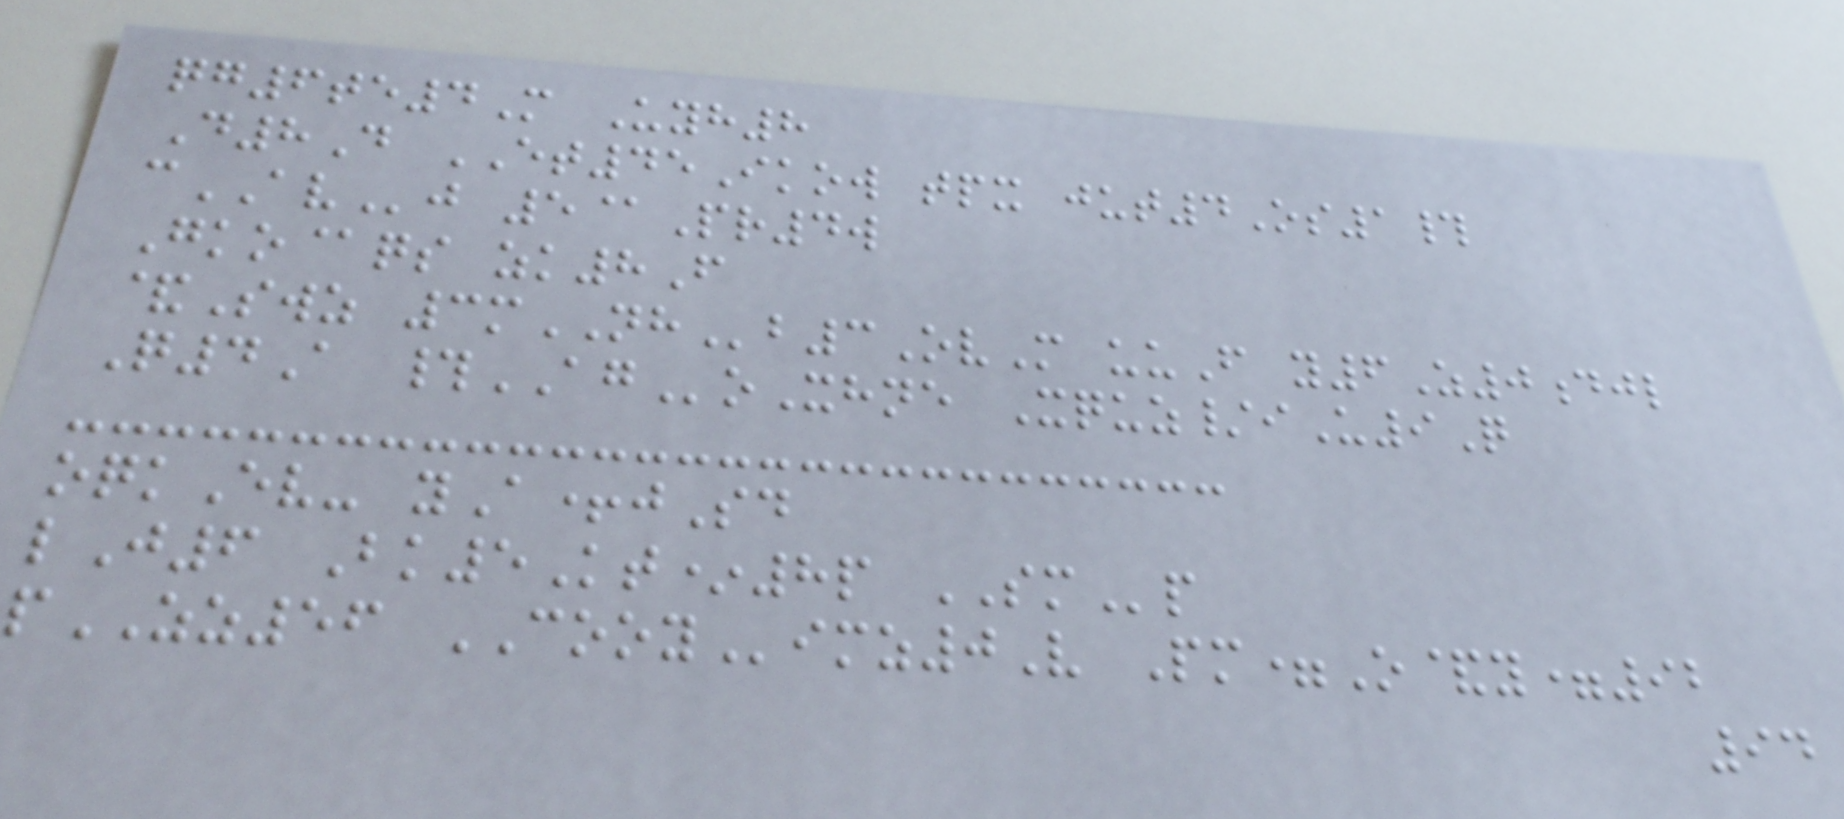qg6te4M Uyh8
D8D ET45Ikow tpx jut4Os1#
cAVj 5@Pr4w
Gko@qs zk8F
&Swz 3mNHb3OvM uuF y6Z0djl
Q4A #AGoXhne Xquz/iU9Q
oqkEv- yA+jSd
lJ6 Bk5Kt*8p SMp
pZZ56 COOYimz0V Pm=O&y=92
94
